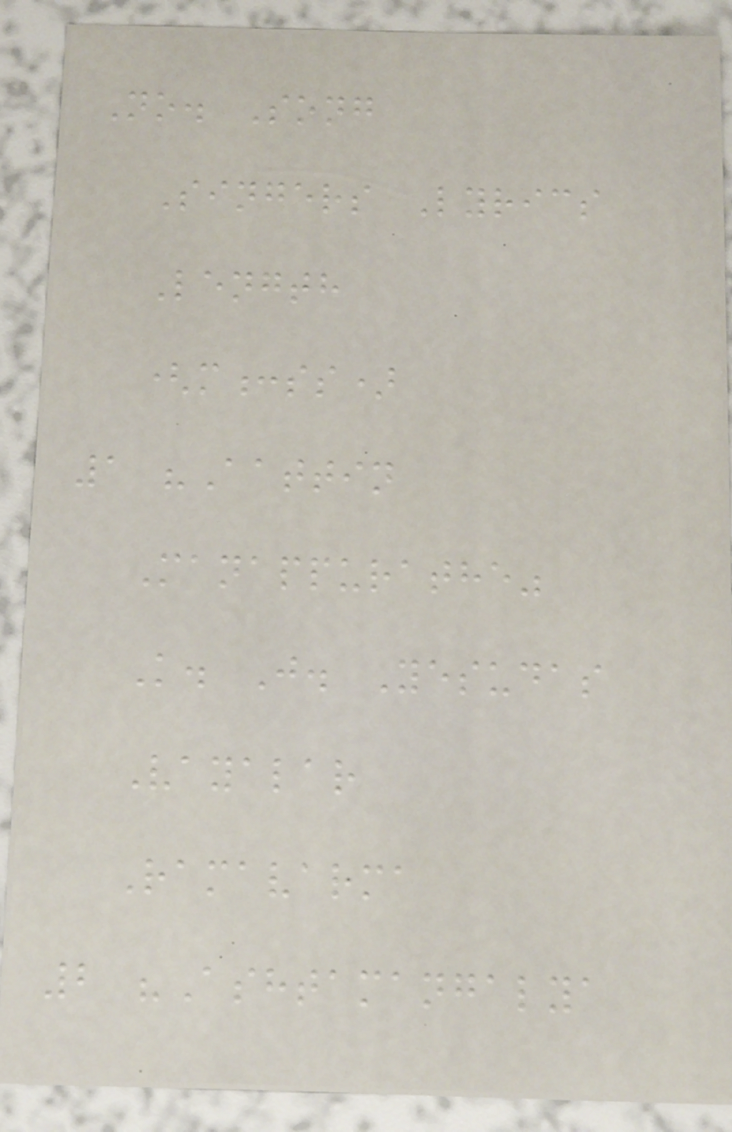No. Song
Singers Lyrics
Length
(m:ss)
1 "Aattin
Manappurathe"
K. J. Yesudas
Vayalar
Ramavarma
2 "Ashtamangalya
